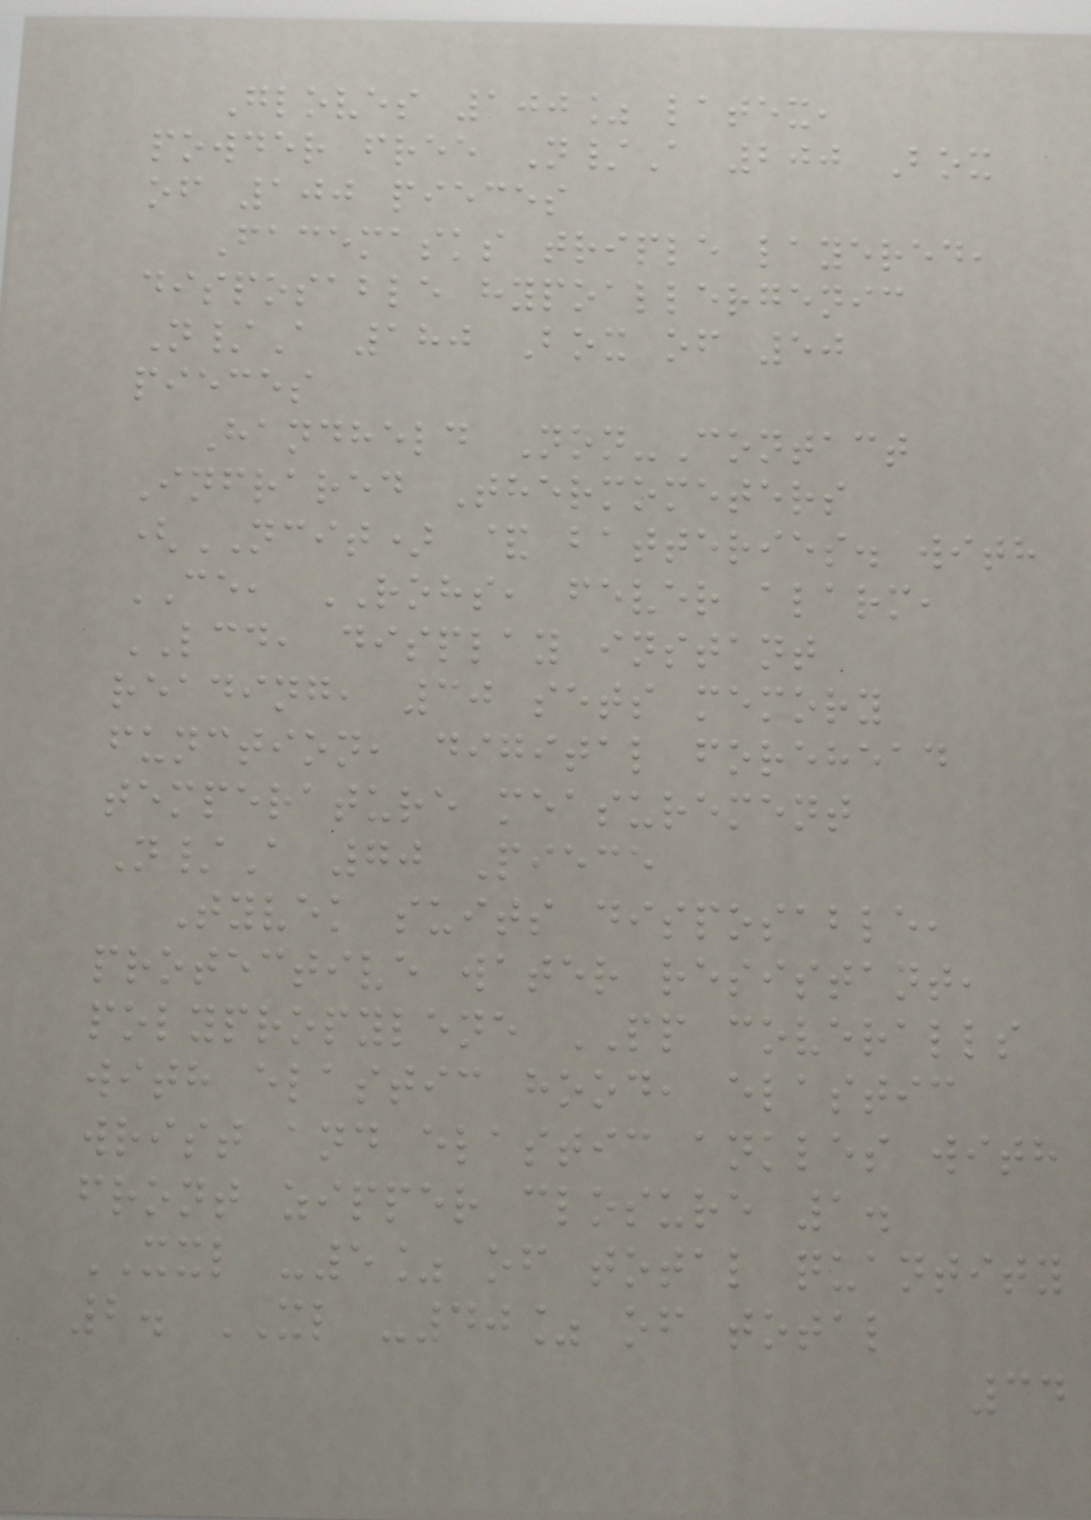Gloves 100% latex,
powder free N/A 200 Box
of 100 pieces
Facemasks triple layered,
disposable hypoallergenic
N/A 180 Box of 50
pieces
Handheld Non-Contact
Infrared Thermometers
(NCIT) & batteries. with
CE, ROHS, fever alarm,
LCD, display instant
reading, 30 sets memory
function, digital forehead
temperature measurement
N/A 70 Piece
Tyvek suits disposable,
protective water resistant,
polypropylene PP coveralls
with elastic hood, elastic
wrist and elastic ankles with
front zipper closure 1.
XXL -5% of total quantity
2. XL -40% of total
34
